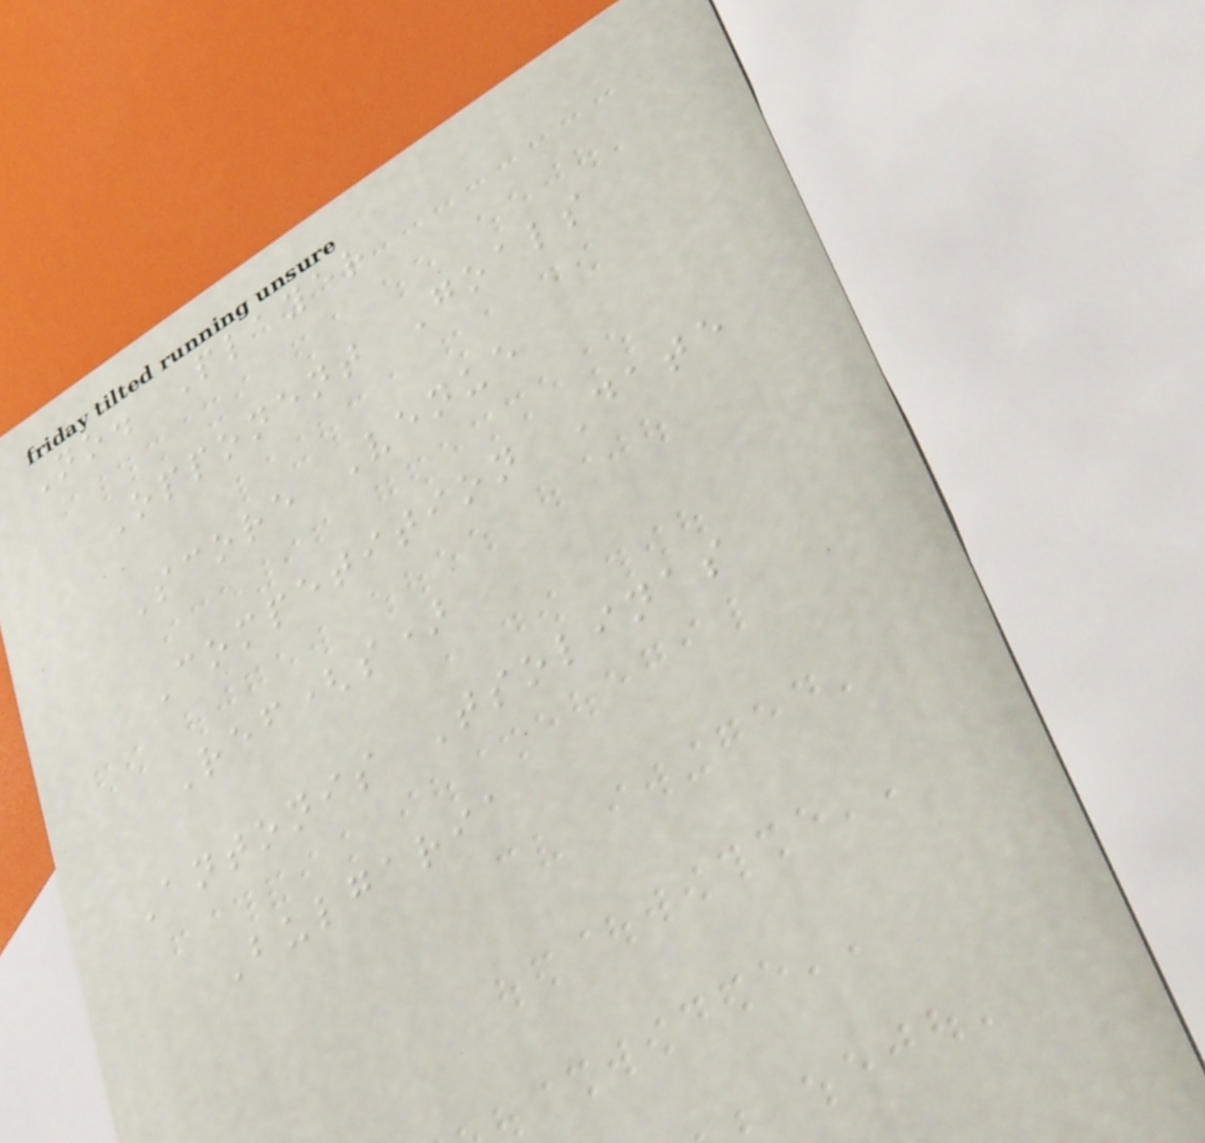No. Player
Opponent Goals
Score Venue
Competition Date
Ref(s)
Antonis Tsolinas
Bulgaria
